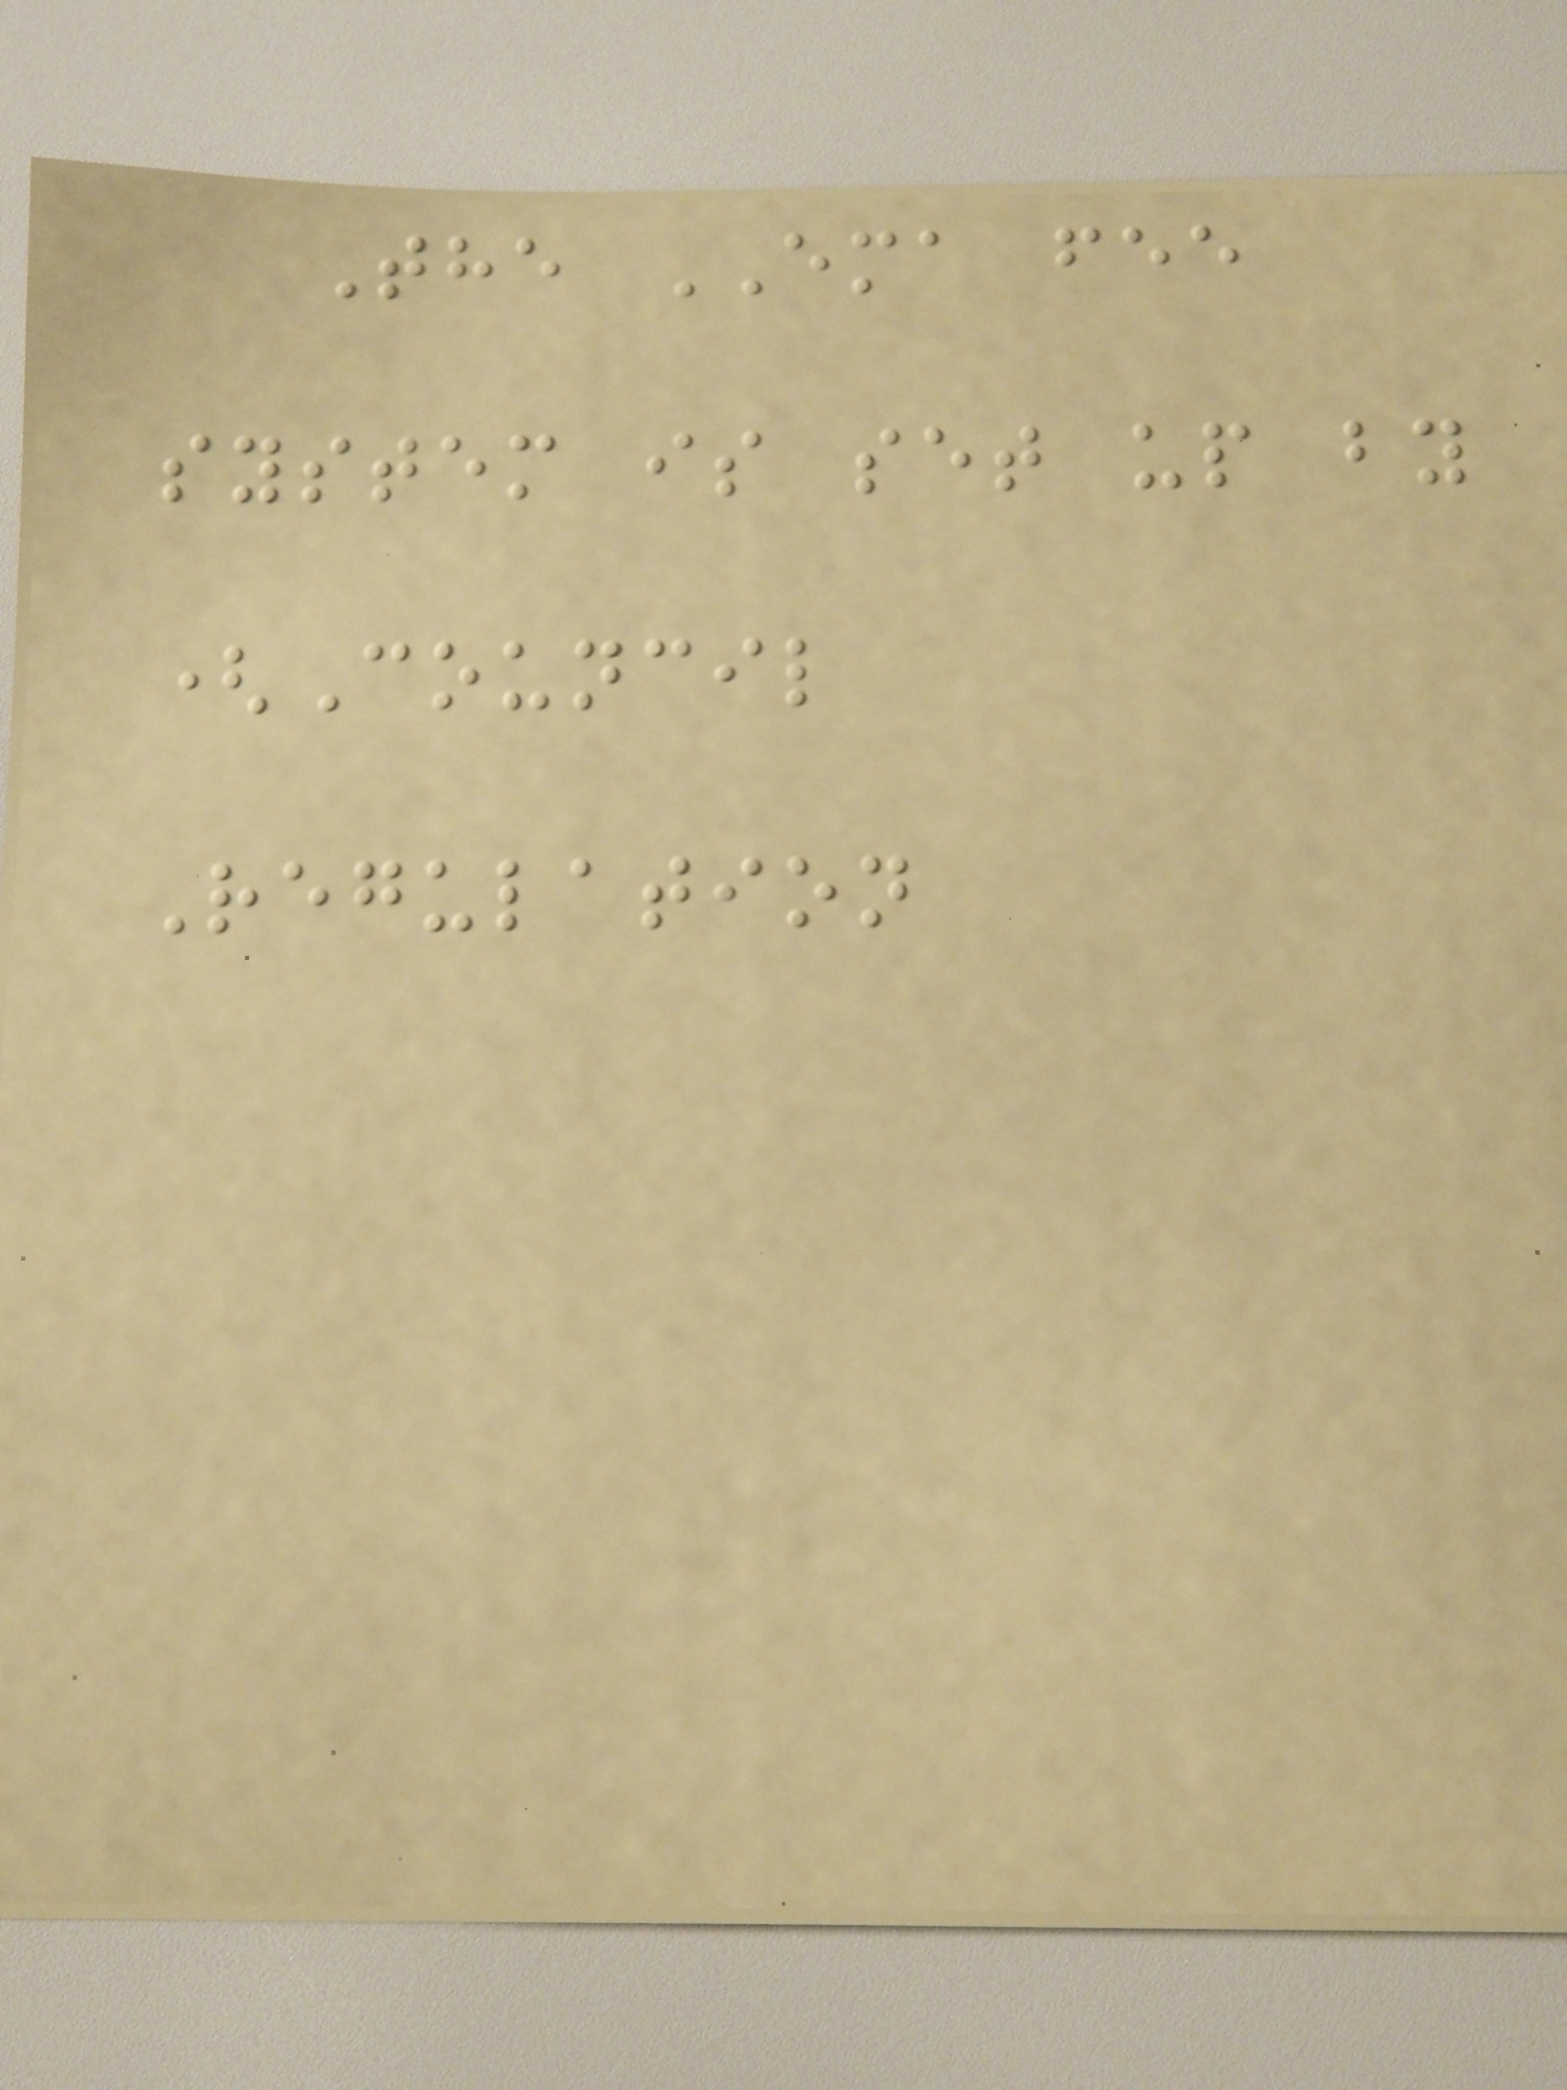The EMA fee
system is set up by
(Council
Regulation
